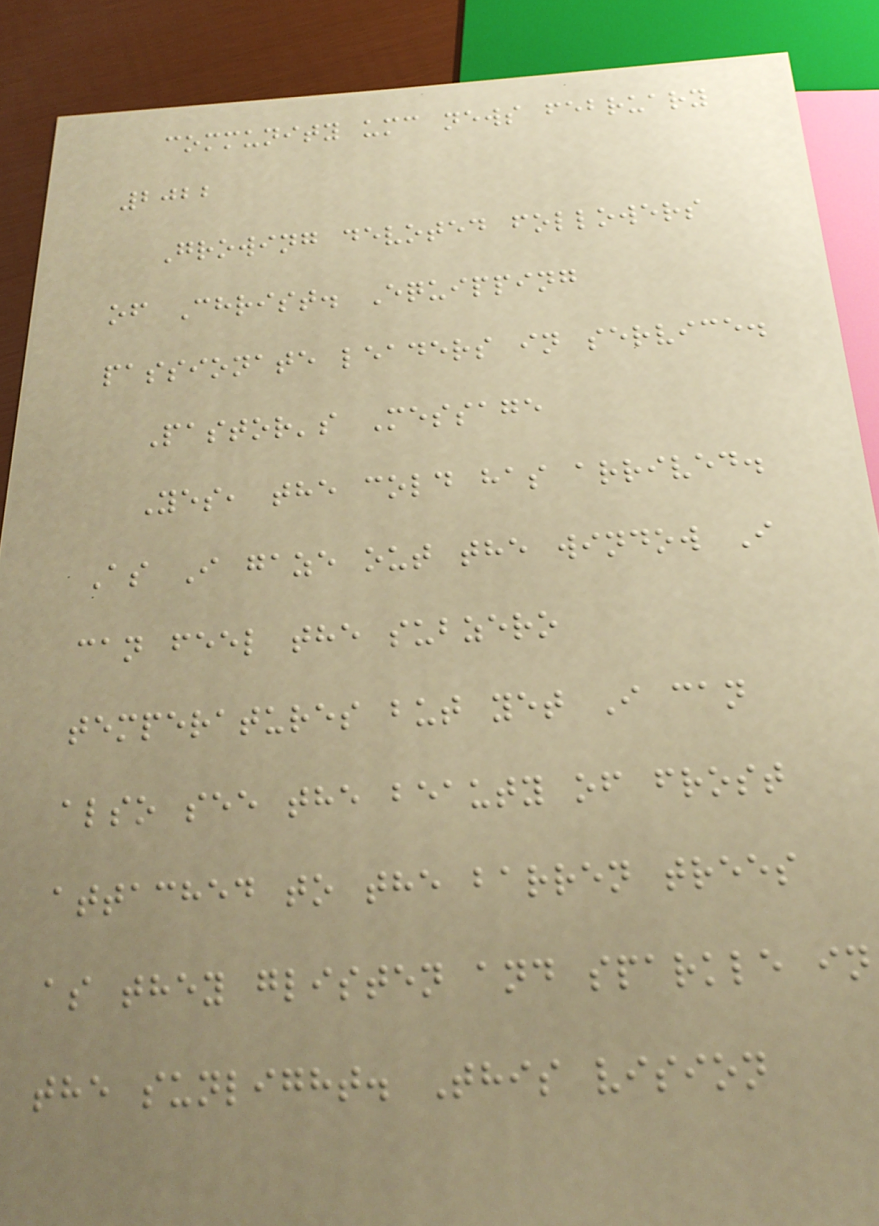community umc news february
2022
Growing devoted followers
of Christ. Equipping
passionate leaders in service.
Pastor's Message
Yes, the cold has arrived.
As I gaze out the window I
can feel the subzero
temperatures but yet I can
also see the beauty of frost
attached to the barren trees
as they glisten and sparkle in
the sunlight. This vision
